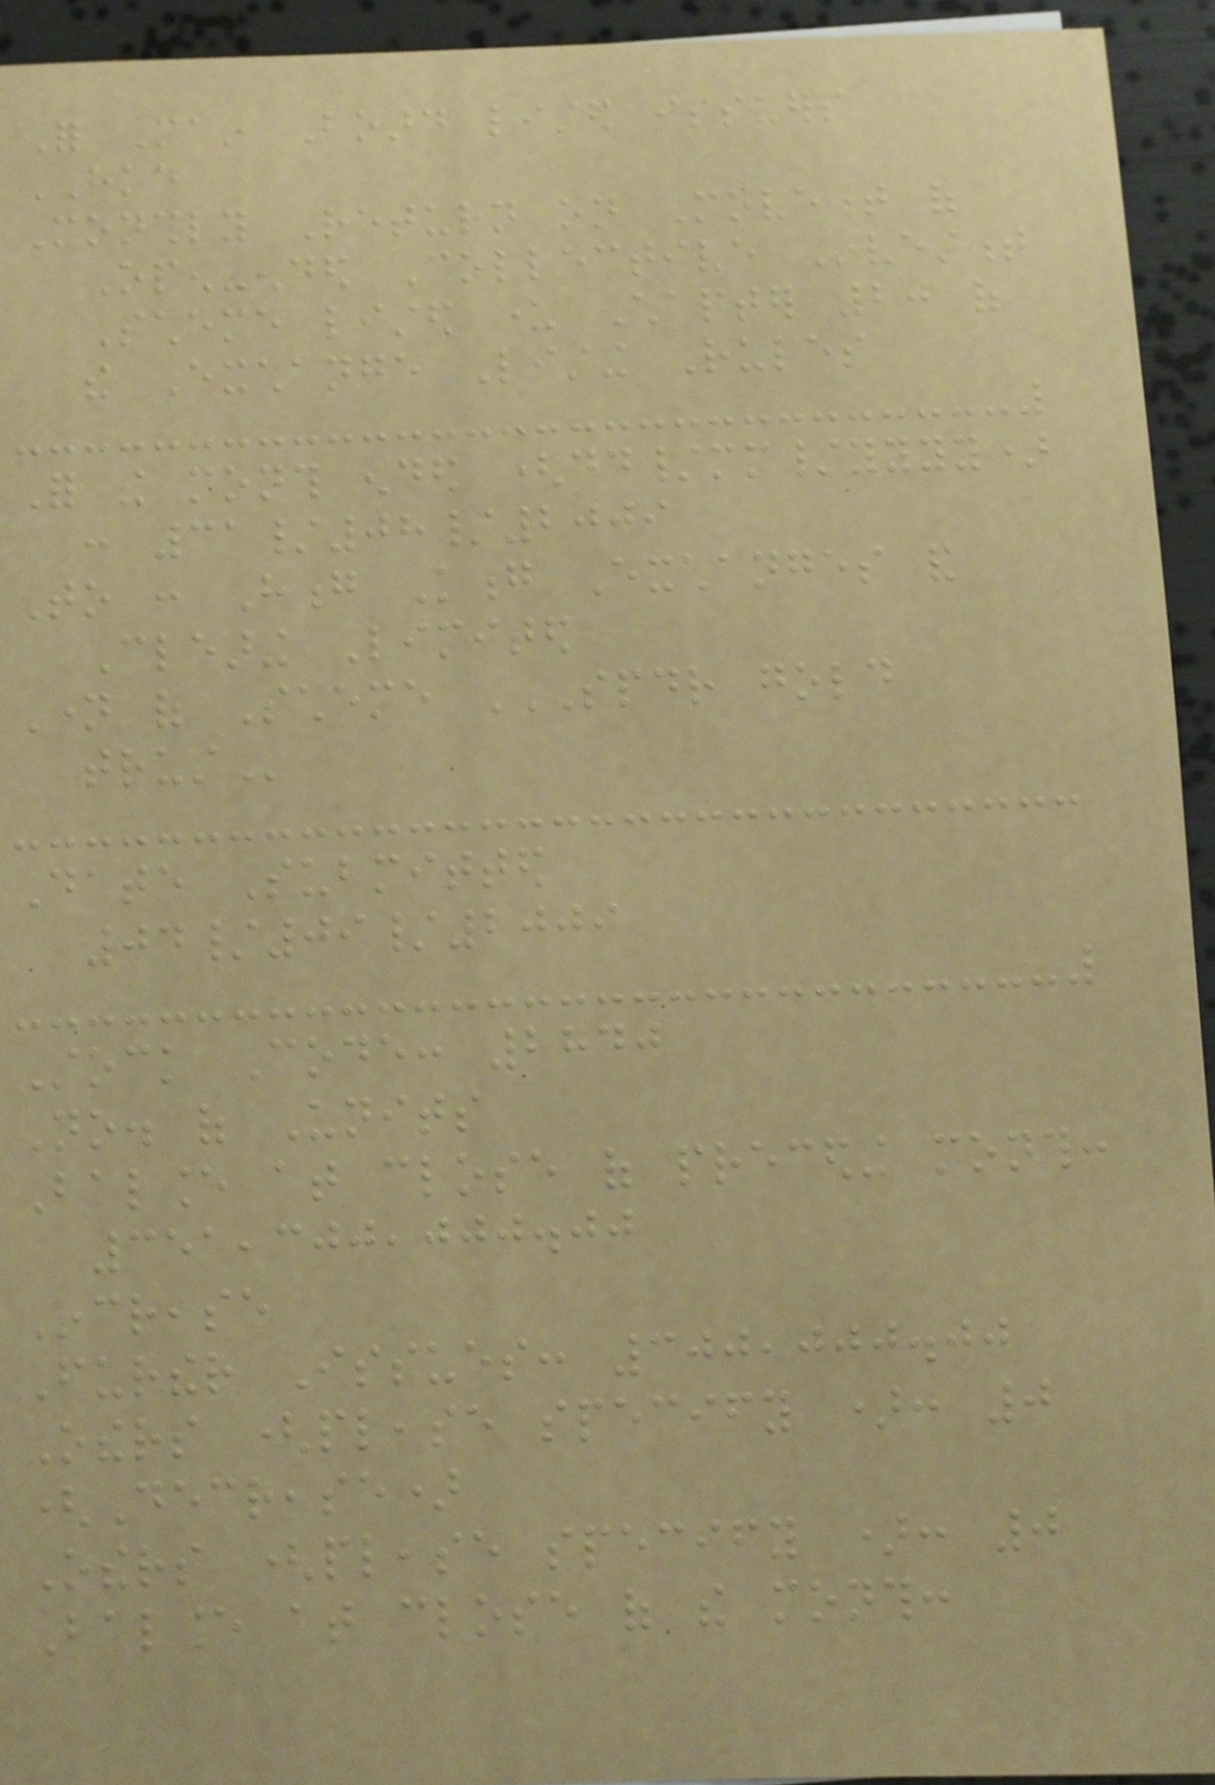For Main Board listed issuers
HKE
Monthly Return on Movement of
Open-ended Collective Investment
Scheme listed under Chapter 20 of
the Exchange Listing Rules
For the month ended (dd/mm/yyyy)
: 31/08/2009
To : Hong Kong Exchanges and
Clearing Limited
Name of Scheme SPDR GOLD
TRUST
Date Submitted
04/09/2009
Stock Code: 2840
No. of Units
Balance at close of preceding month:
351,300,000.00
Increase
Further Issues: 300,000.00
Others (please specify ): 0
(Decrease)
Others (please specify ): 0
Balance at close of the month:
